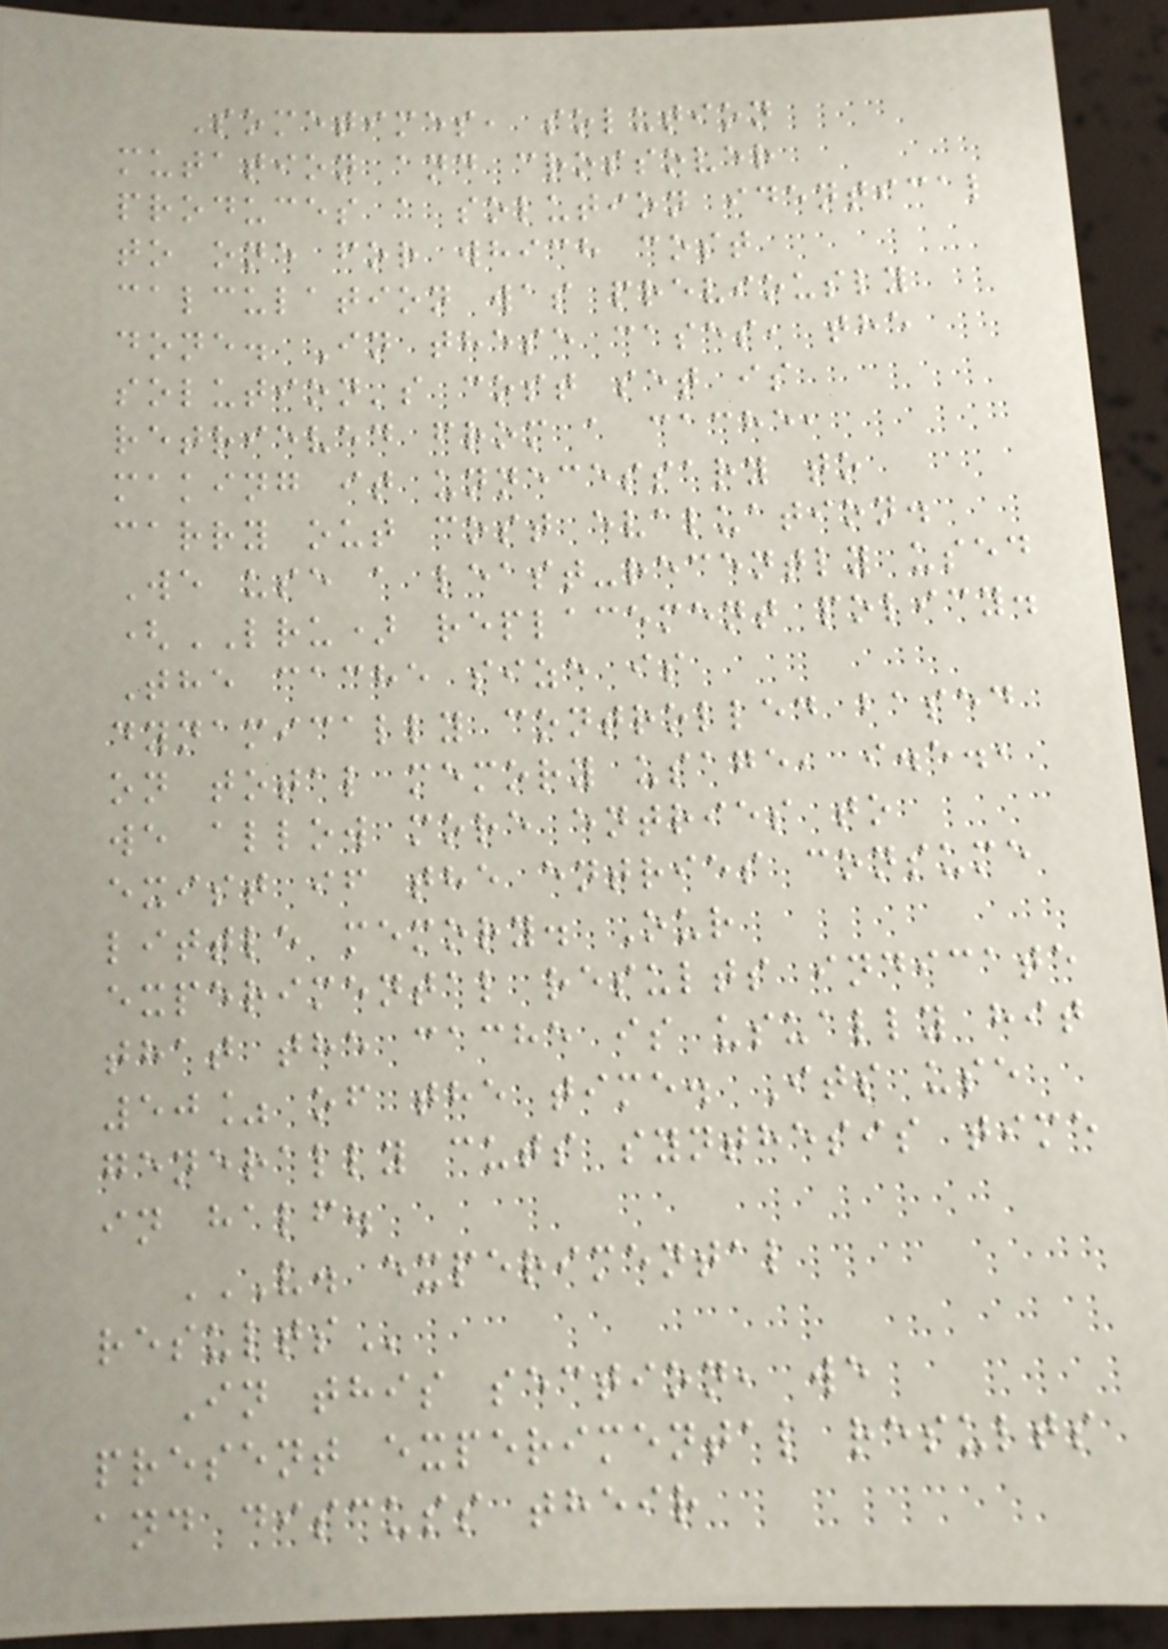Sometimes, solution
mutation and crossover
produces a solution identical
to one for which cost
calculation was previously
done. In these cases, the
solution's cost set is
retrieved from a cache,
making it unnecessary to
carry out cost evaluation.
We use a least-recently used
(LRU) replacement policy.
The cache size is
dynamically controlled based
on total memory usage, i.e.,
we allow more entries to
exist if the entries consume
little memory. Our
experimental results indicate
that the cache is usually hit
50% of the time. Its use
generally cuts synthesis time
in half.
V. EXPERIMENTAL
RESULTS
In this section, we
present experimental results
and discuss their
